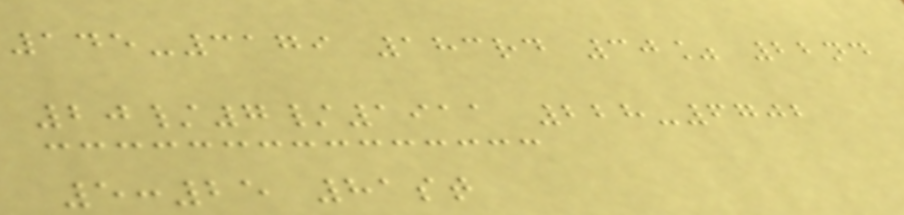145-3179 183rd 30% 22nd
20/7/1911 228-6702
5:25 81st
